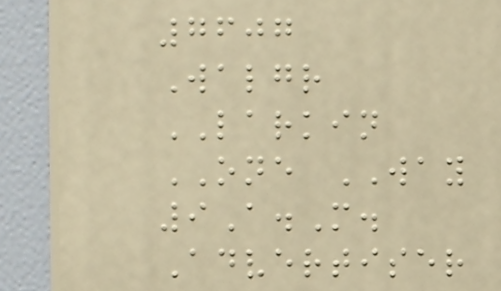7607
Walgr
LARKIN
ONE WAY
9A.M.
Advertiser
